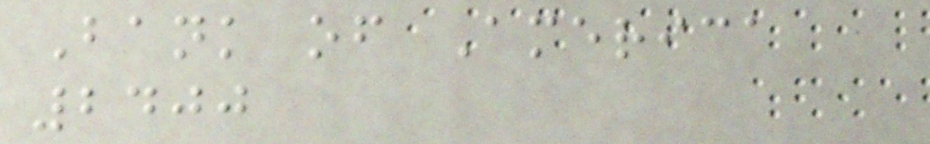Bank of America
2400
